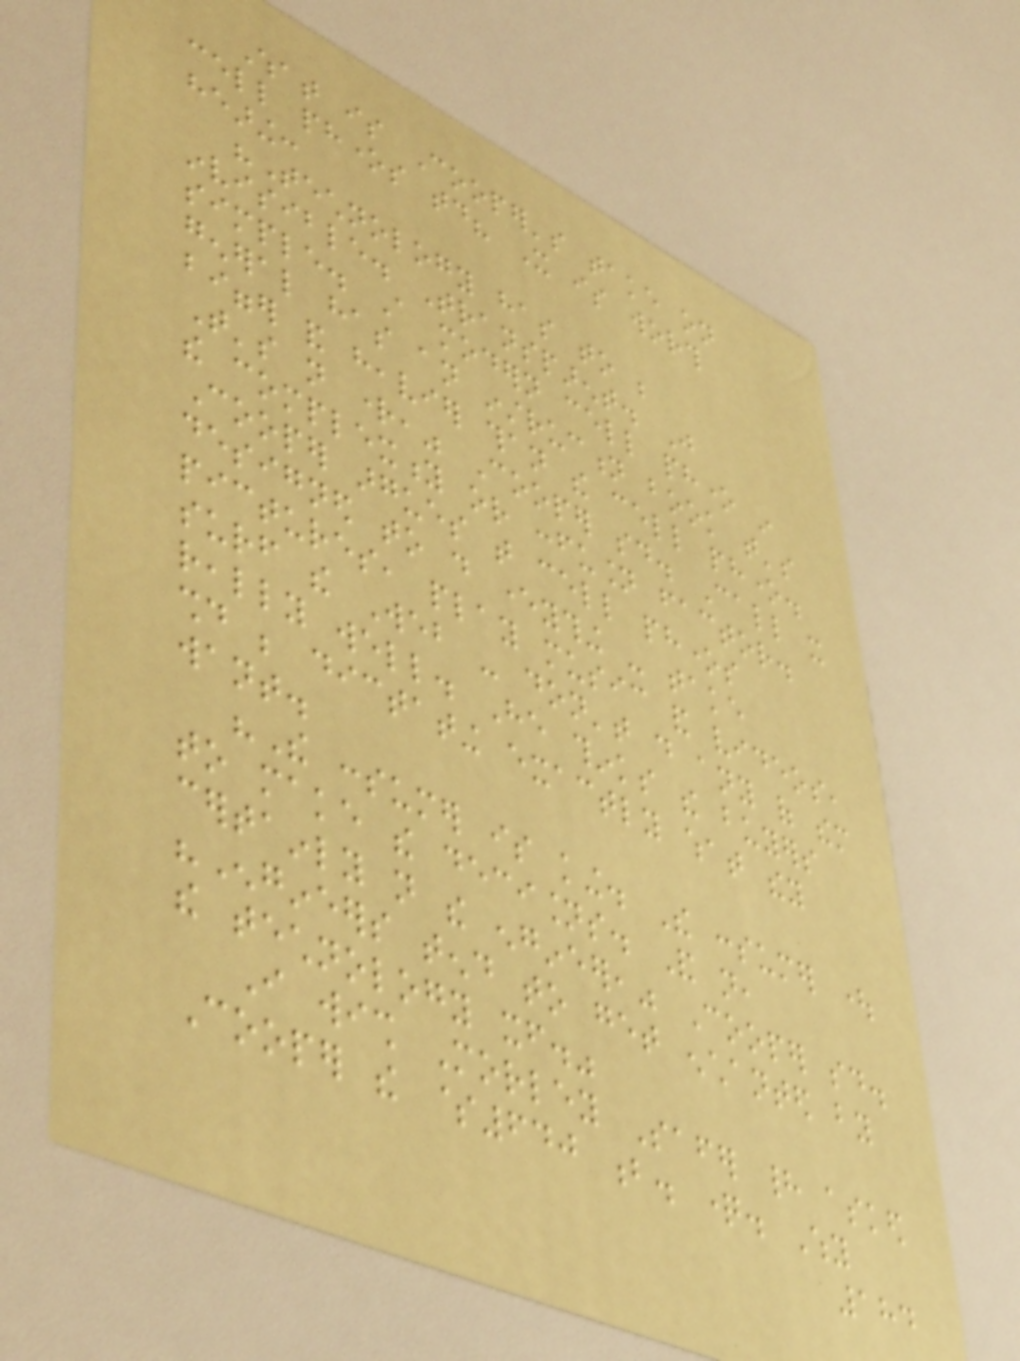What is Cooper's take on
cell phones today? It is worth
hearing:
"Technology has to be
invisible. Transparent. Just
simple. A modern cell phone in
general has an instruction book that's
bigger and heavier than the cell phone.
That's not right," Cooper said. Call it
the complexity or confusion factor.
Cooper argues that cell phones
designed to do everything - take
pictures, play music and videos,
surf the Web - don't do any of them
really well. He thinks the buyers
should be dictating exactly what they
want.
"The consumer is king. The consumer ought
to make the decisions. And not,
certainly not the engineer," Cooper said.
"Engineers tend to get enchanted by
the technology itself."
I wish Morley Safer had asked
Cooper the $640 b. question. Why
184
